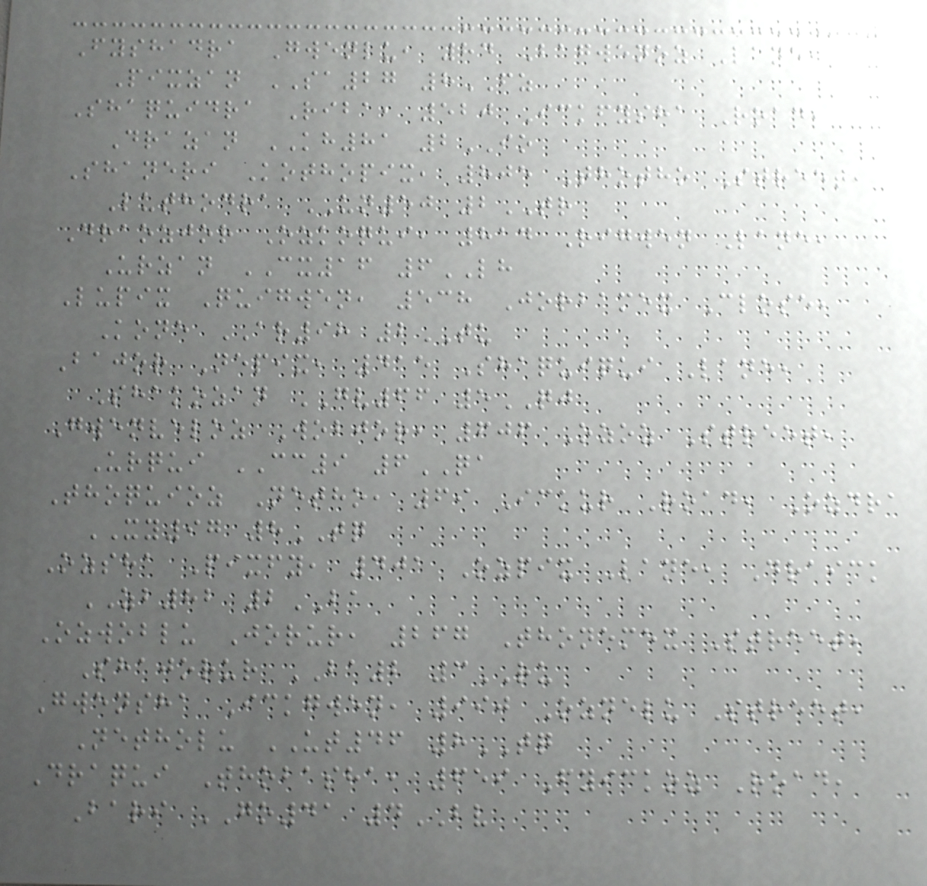Fyshadra Gwenlu, 84 Bagwenoz Lane,
Pixzan SA27 8FZ
Shaquidra Riba, 520 Ickfysha Road,
Drazan KH81 2IO
Shaneri Kothopix, 805 Thotho Street,
Luthodra UN50 2TR
Draozjor Ozkoqui, 814 Rigwen Lane,
Urzan CX16 6LH
Lupix Quigwen, 538 Jorbamex Close,
Kone AR98 2TU
Bajor Nepix, 415 Shaquiqui Lane,
Shakozan GV66 5QJ
Gwenveloz Wobjor, 606 Ozoz Street,
Urqui CC9 6QA
Thoquioz Netho, 69 Ickur Road, Ozdra
XY97 8TQ
Ozsha Pixfy, 401 Ozpix Lane, Draick
ZB82 2BA
Ozwoblu Jorur, 267 Thonemex Street,
Shajorur BA2 3RU
Gwensha Ickgwen, 990 Oznelu Street,
Netholu UT46 8TQ
Draqui Thobasha, 659 Fyickoz Road,
Bari GO41 4BV
